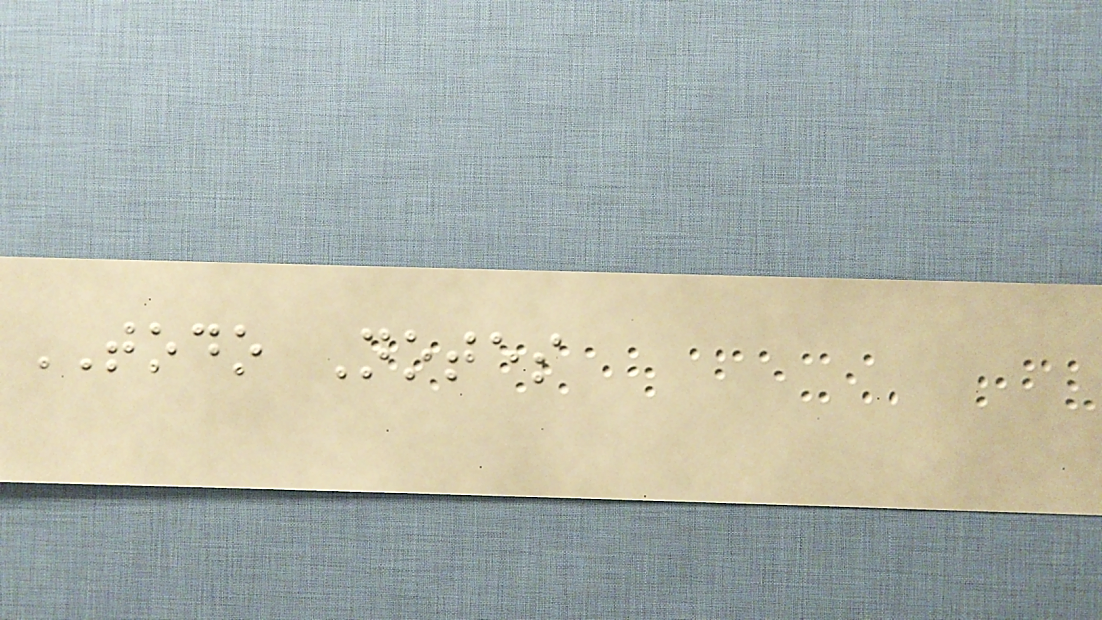TODO Notes
